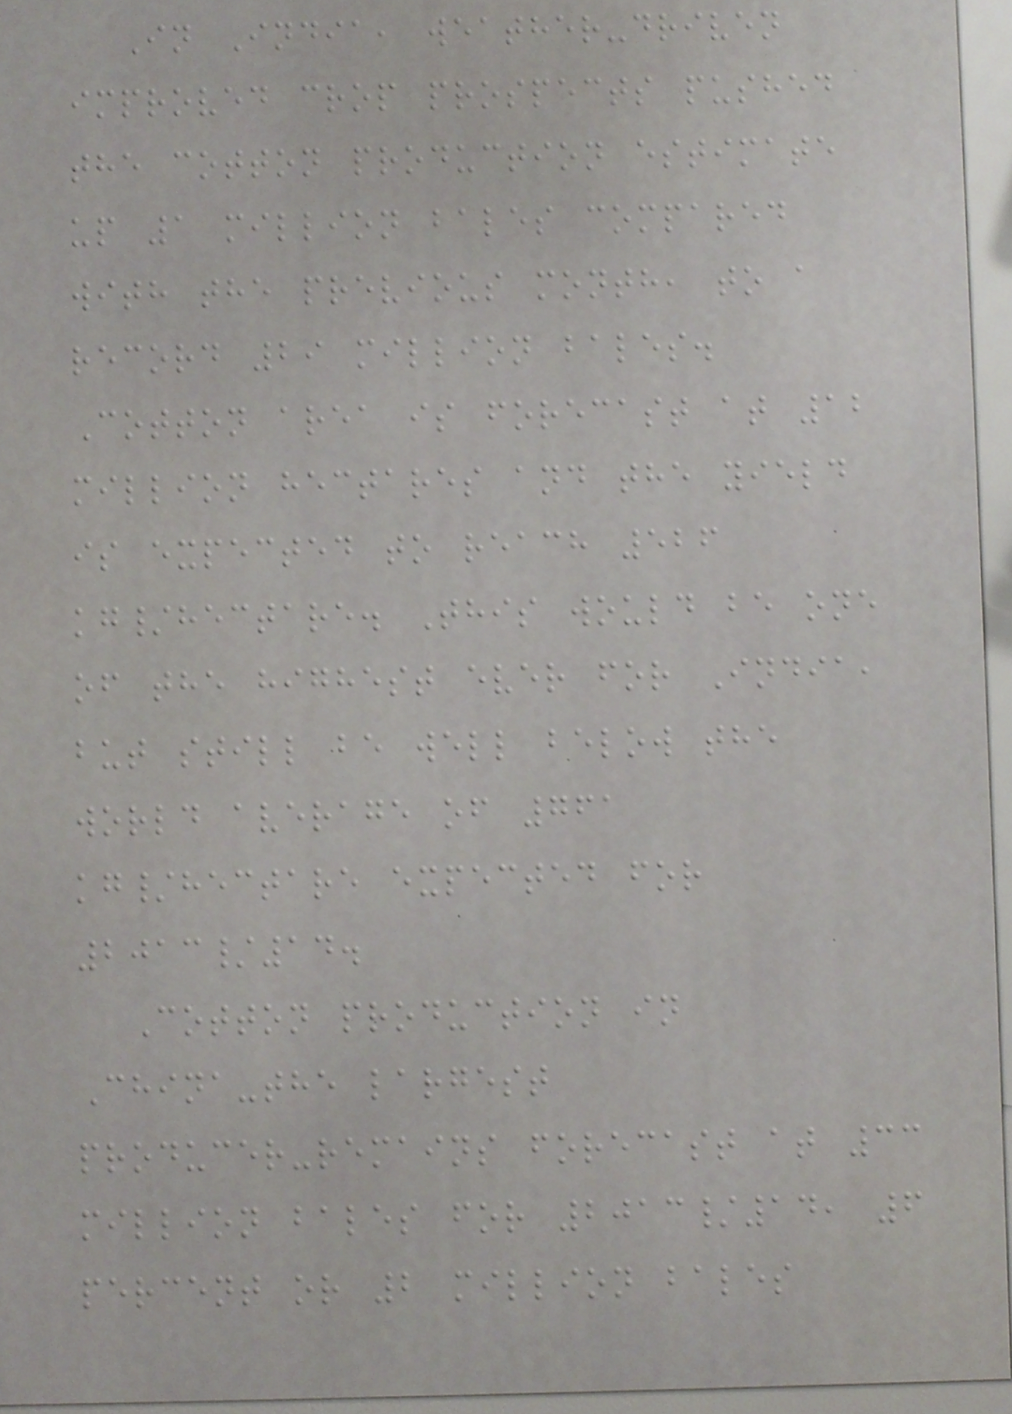In India, weather-driven
improved crop prospects pushed
the cotton production estimate
up 1 million bales compared
with the previous month, to a
record 29 million bales.
Cotton area is forecast at 12
million hectares and the yield
is expected to reach 526
kg/hectare. This would be one
of the highest ever for India,
but still be well below the
world average of 761
kg/hectare expected for
2013/14.
Cotton production in
China-the largest
producer-remains forecast at 33
million bales for 2013/14, 6
percent or 2 million bales
